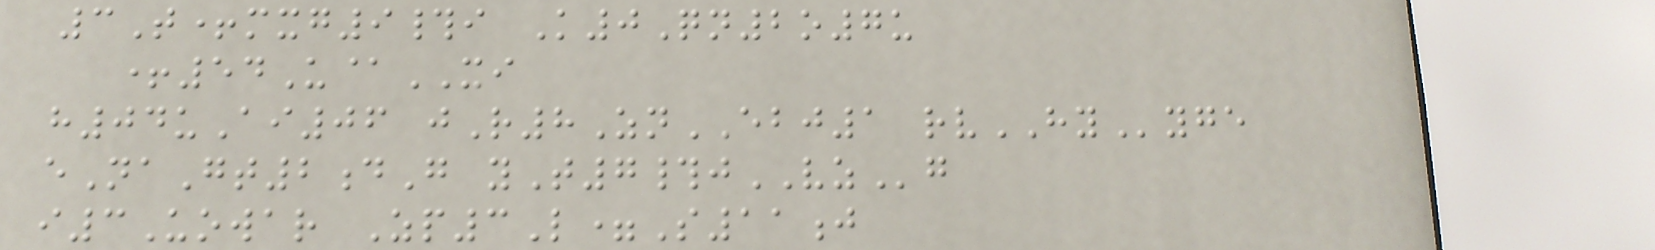3T+mxg9#i K0Qn2o7u
+54U@XI
h04uAi06 jR8ZnEBJ1 rvHYyge
eNaGt2dG yT7#jVZg
i3Uowar Zp3L=S11j
